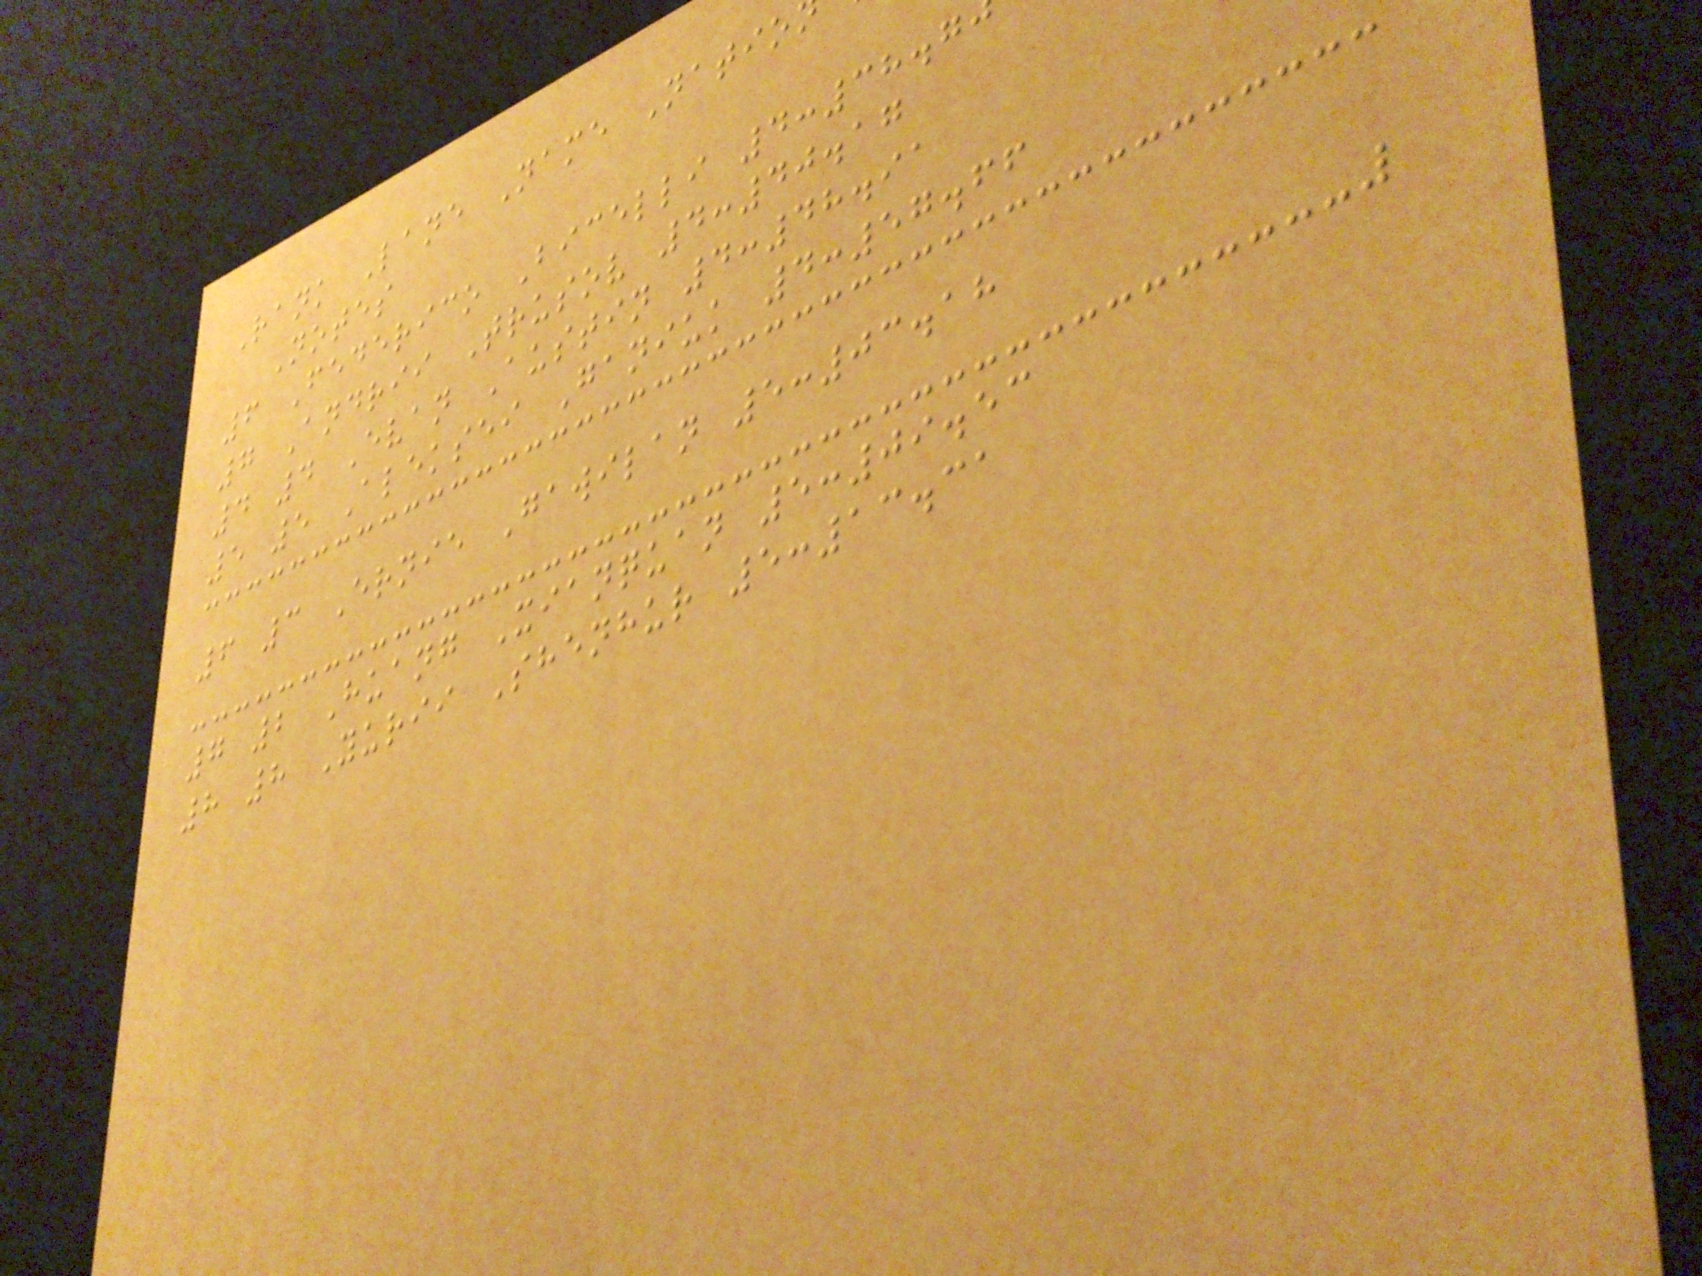Rank Lane Name Natio
Notes
6 Federico Bicelli 4:38.7
7 Andrii Trusov 4:40.17
4 4 Evan Austin 4:48.91
5 5 Aleksei Ganiuk 4:57.66
6 3 Ernie Gawilan 5:03.18
7 2 Huang Xianquan 5:09.53
8 8 Yurii Shenhur 5:13.31
